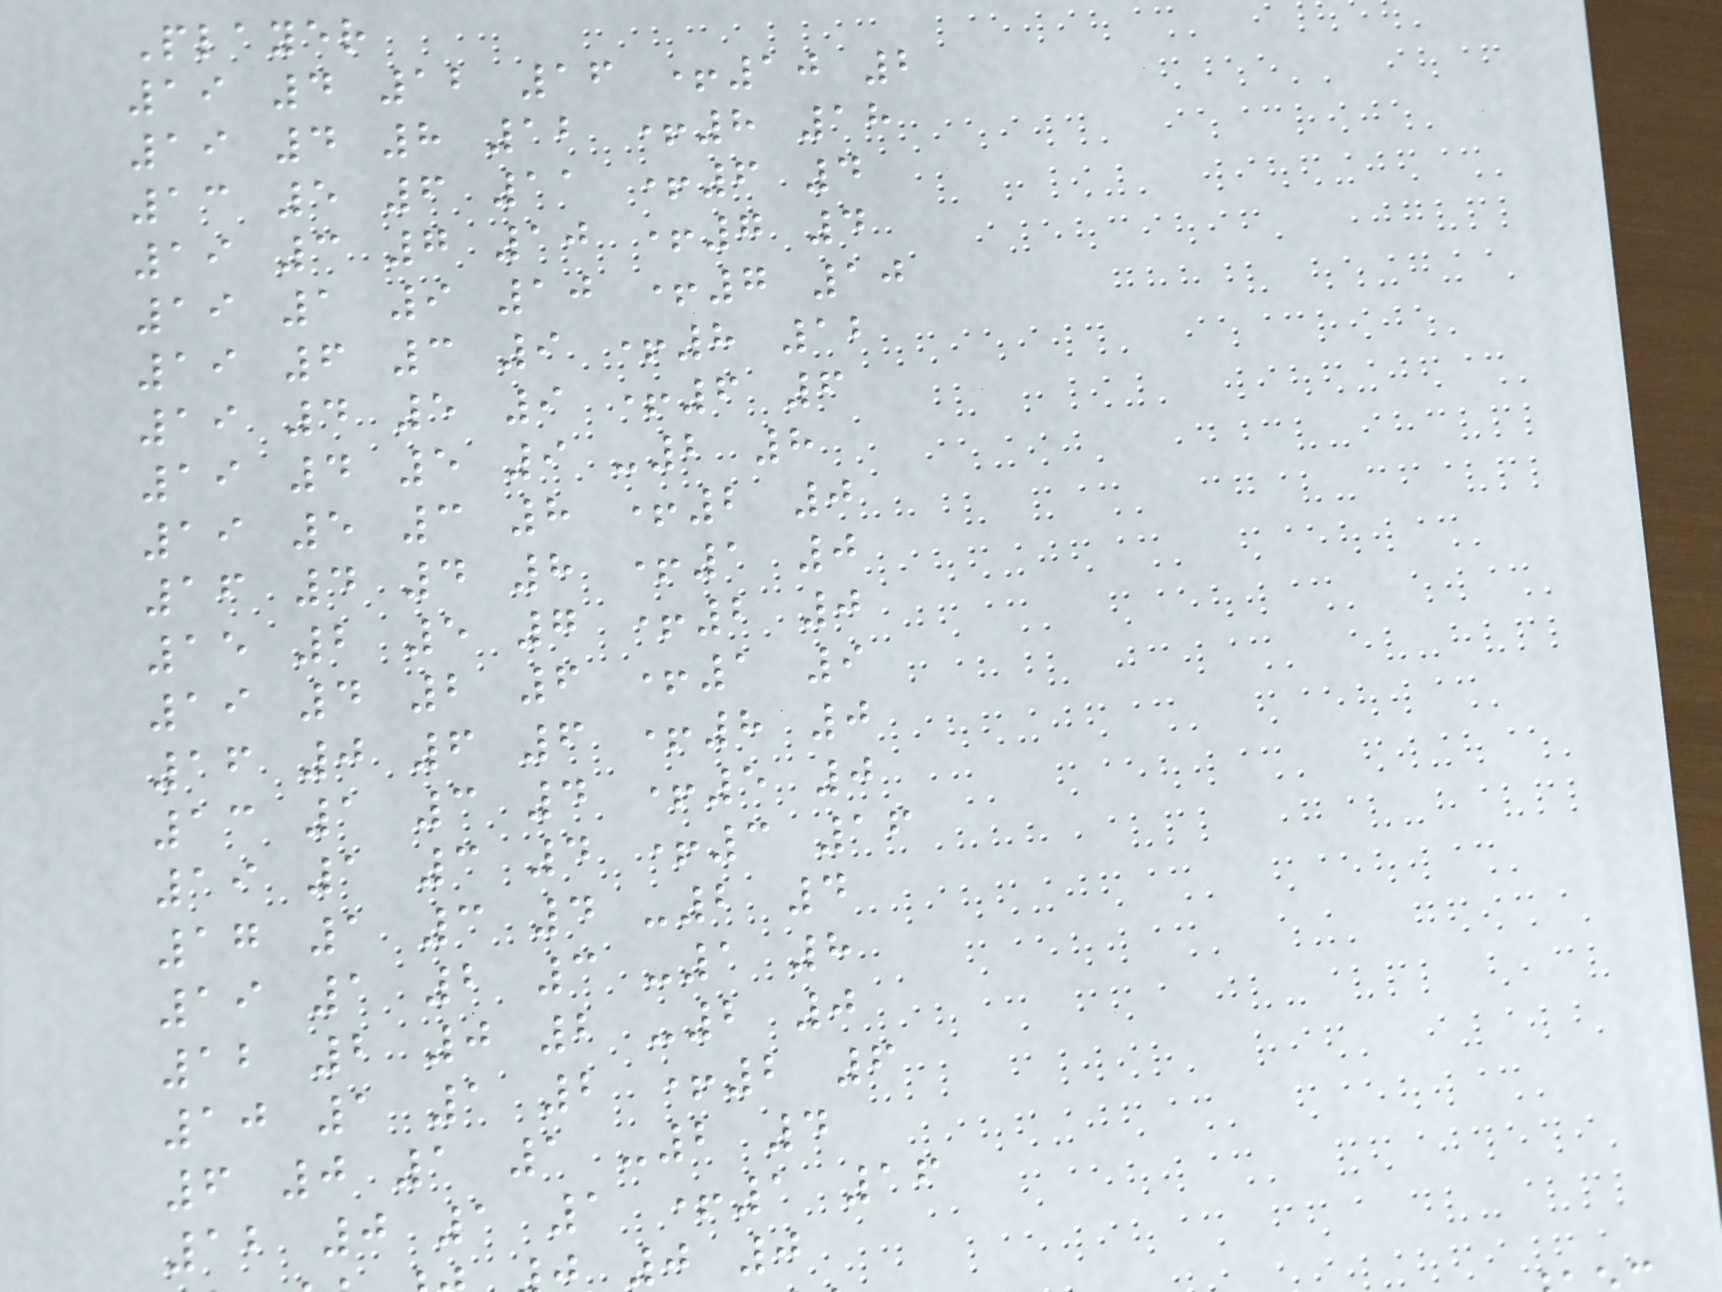Player
19 4 12 16 +10 2
19 4 8 12 +8 18
13 5 6 11 +6 4
19 3 7 10 +7 4
19 1 9 10 +7 10
19 6 3 9 +8 12
19 4 5 9 +6 6
19 4 5 9 -2 8
19 5 3 8 +2 0
16 4 4 8 +1 0
15 2 5 7 +2 0
19 4 2 6 +1 9
16 0 6 6 +8 0
13 1 3 4 +5 0
19 1 3 4 +3 16
17 1 3 4 -2 4
19 1 2 3 -1 8
12 2 0 2 -2 0
10 1 1 2 +2 6
6 0 1 1 -2 4
12 0 1 1 +1 16
0 0
